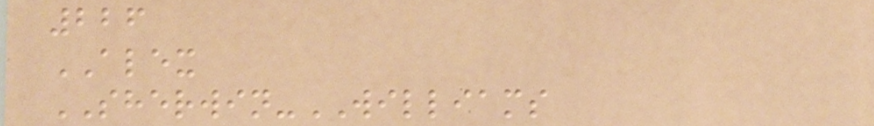226
ALEX
SHERWIN-WILLIAMS
